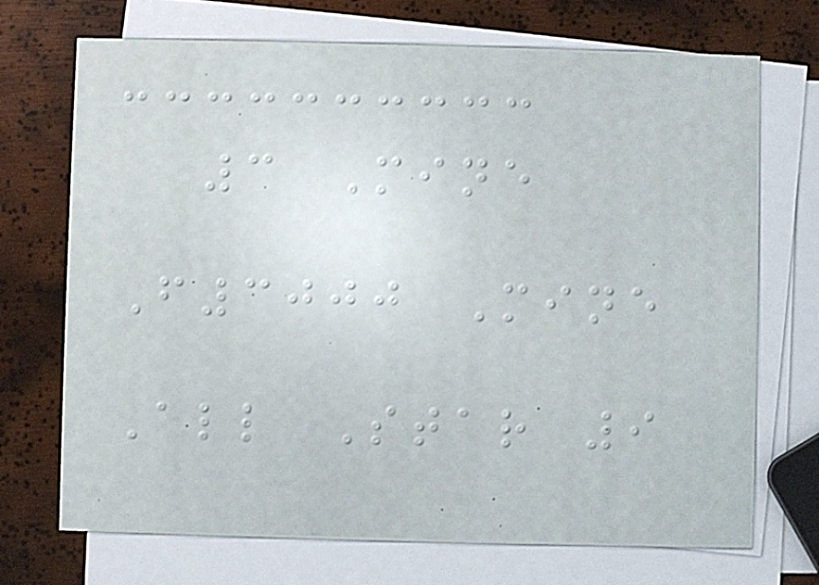3 Mine
F3000 Mine
All Star 9
